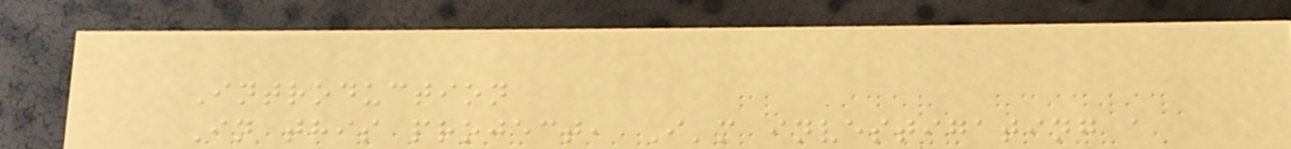Introduction
In this project, I'm investigating a
